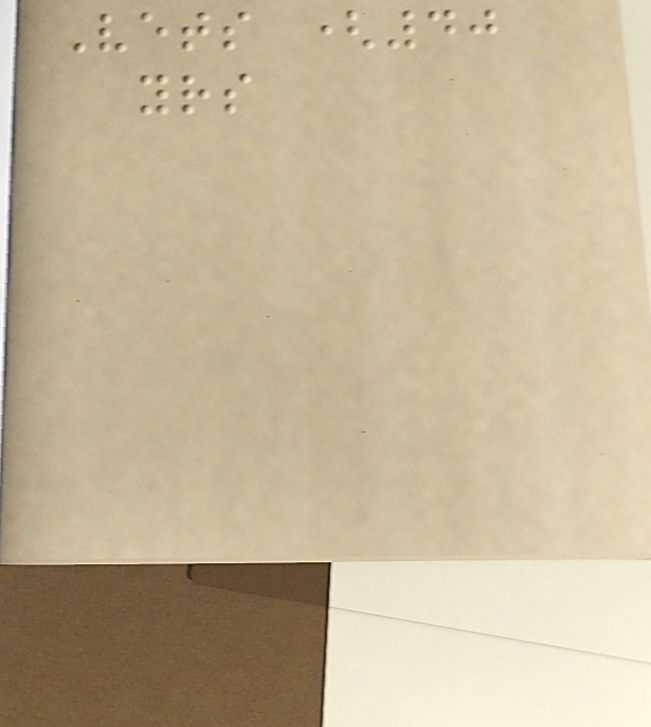Vets (40
yrs
